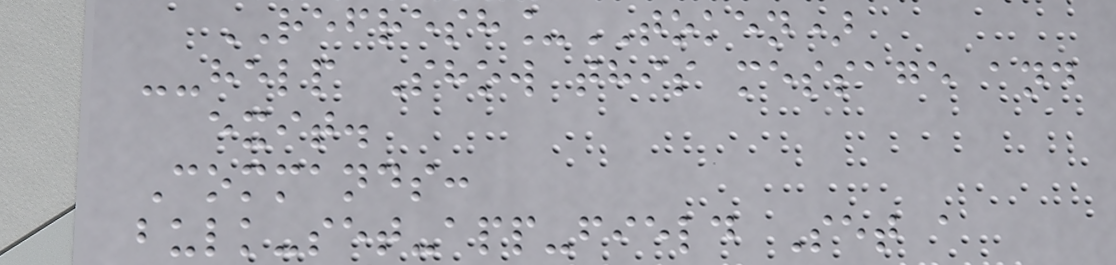REFRESH_TOKEN)
--help Show this message and
exit.
Commands:
bulk-set-app-field Set a
